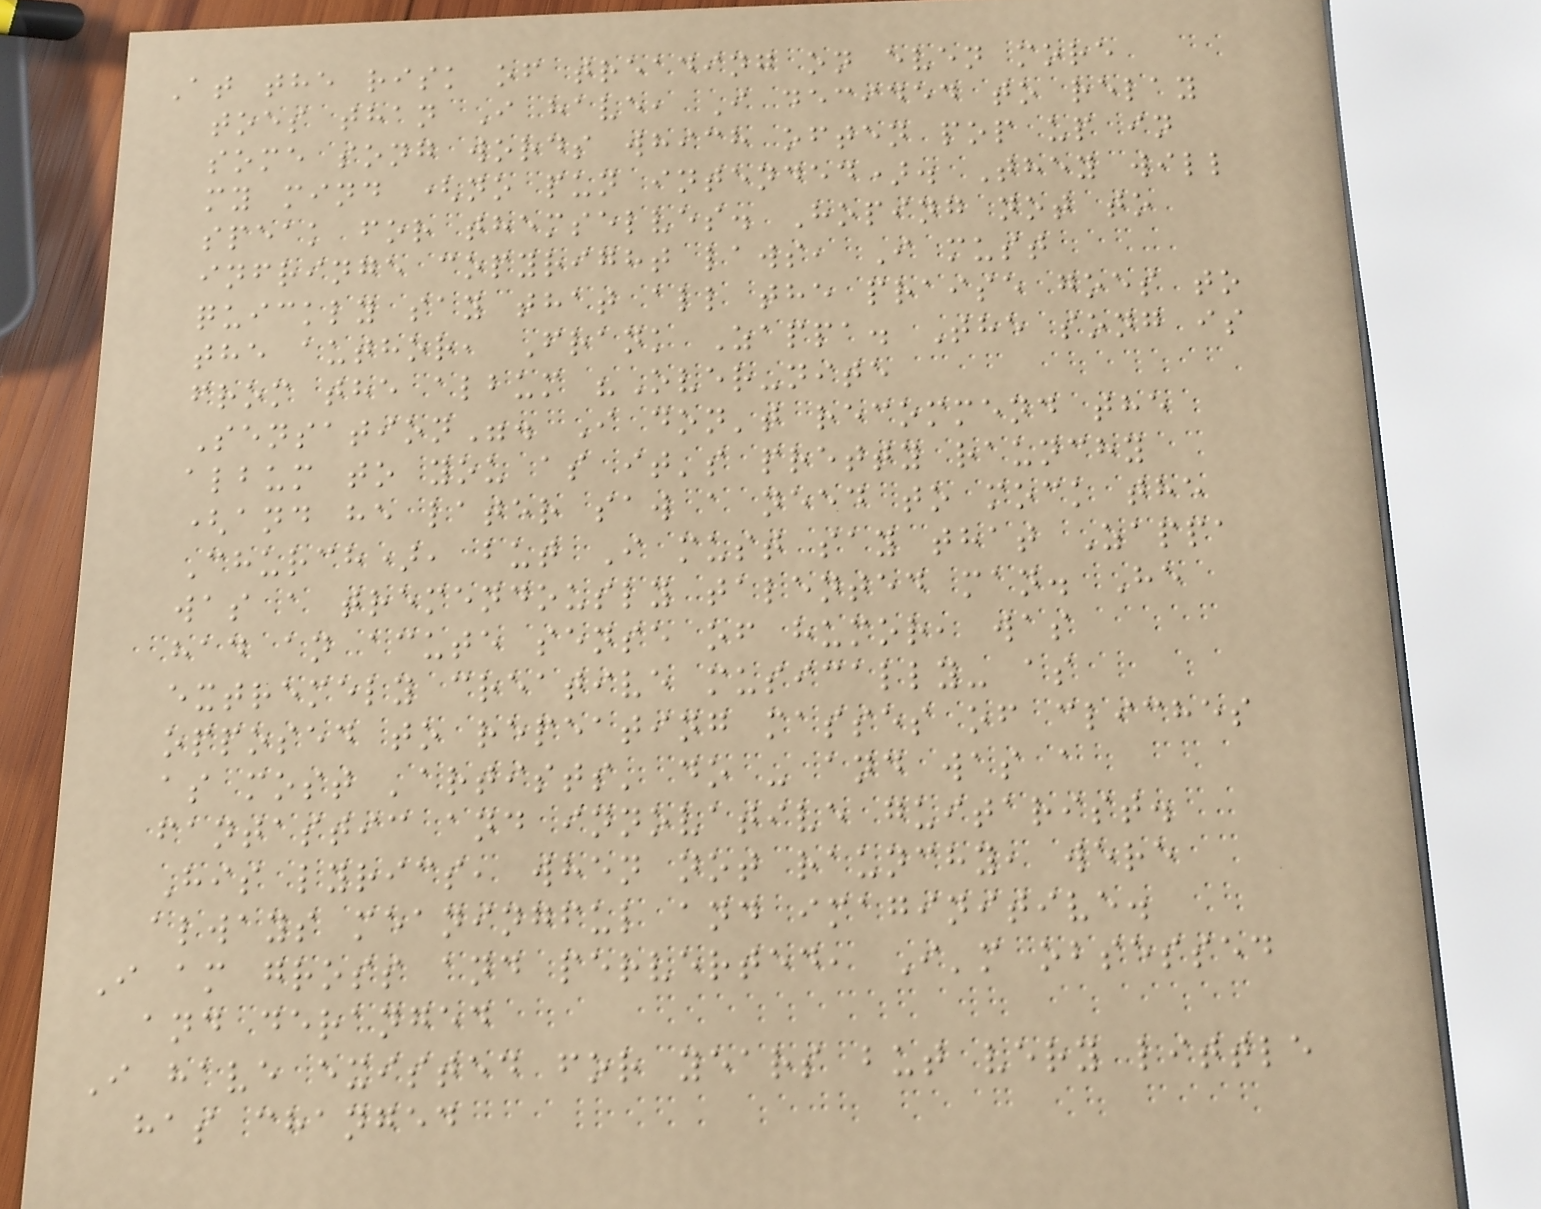At the risk of treading on even more
toes than I have, I decided to relay
some song words which often pop up in
my mind (no pun intended). They will
speak for themselves. Hoping not to
infringe copyright laws, I must
quickly say that all the praise goes to
the author, Frank Zappa. The song is
from the album "Over-nite
Sensation". I don't recommend the
album to you as it's pretty raunchy
(and he later saw a need to mock the
Church), but I must say that Zappa
was a tremendously talented man. He
had an acute sense of humor, was
extremely creative musically- as
opposed to repeating masses of cliches
as most 'artists' do - and was a
fantastic and innovative guitarist.
His lyrics, when not raunchy, were
always meaningful and imaginitive.
I am gross and perverted, I'm obsessed
and deranged
I have existed for years but very little
has changed
